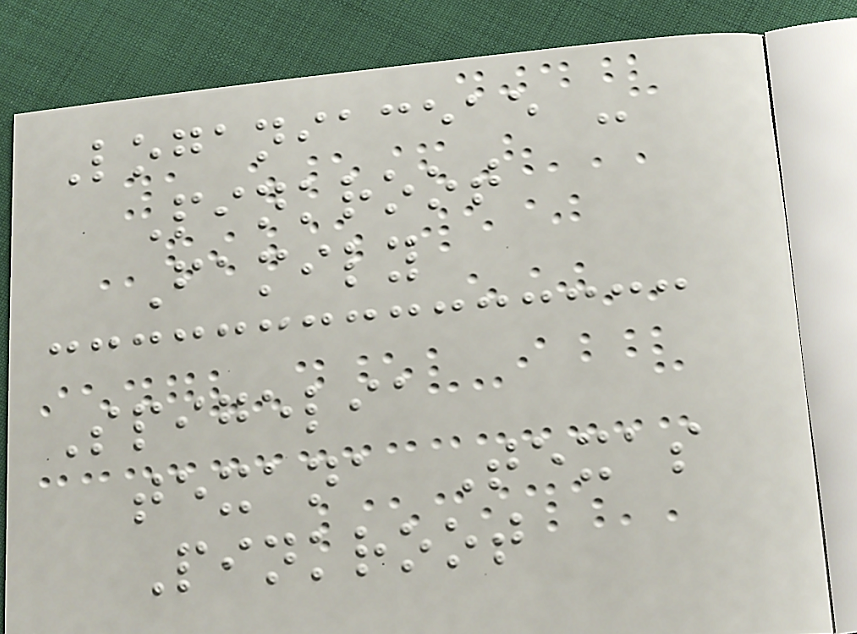Loganiaceae -
Pinkroot
Family
Spigelia
texana Texas
Pinkroot
